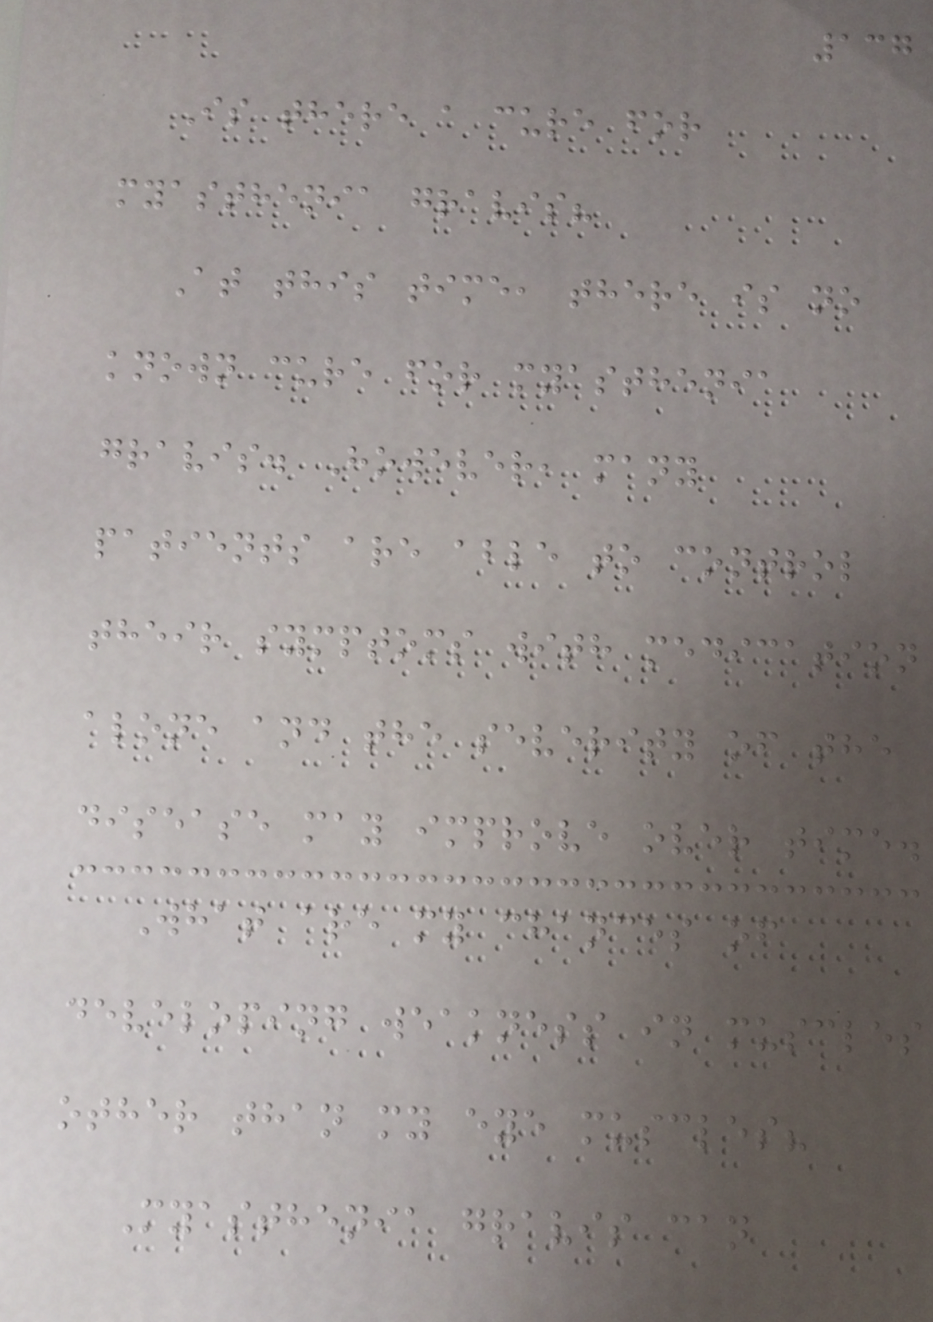137
Is there a cure for
myasthenia gravis?
At this time, there is no
known cure for myasthenia
gravis. However, many
patients are able to control
their symptoms with medication
alone and the severity of the
disease may improve over time.
What are my chances of
developing weakness in muscles
other than my eye muscles?
Myasthenia gravis can
